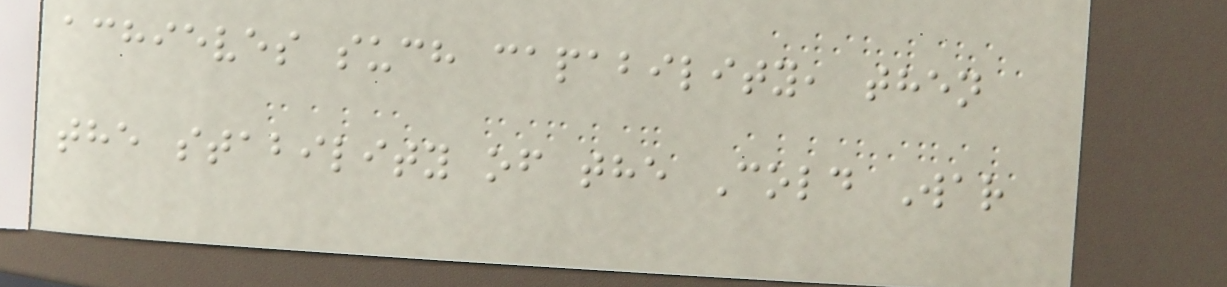achieves such capability, then
the stability of the Cold War
